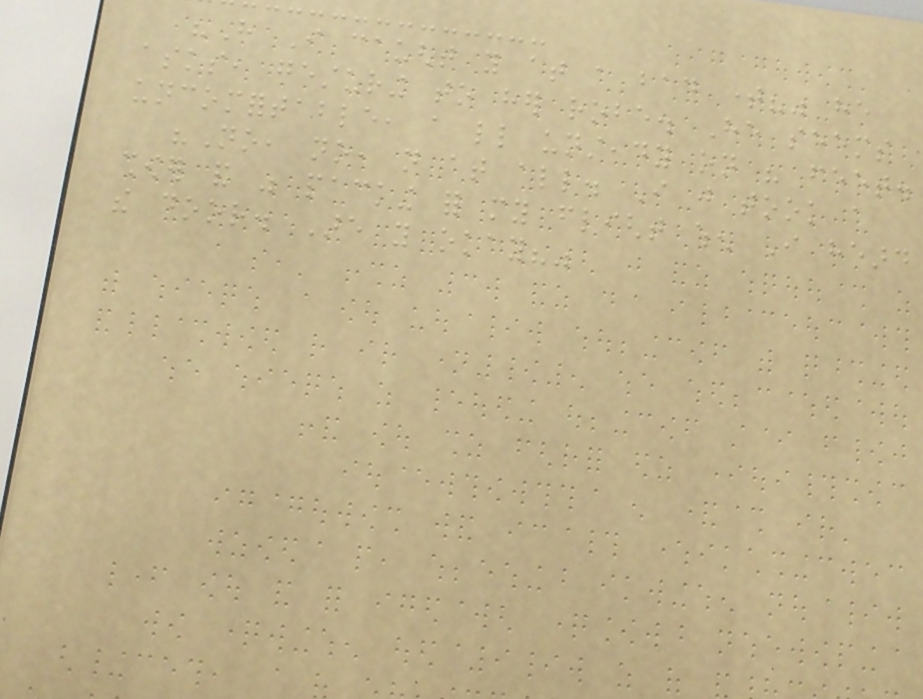"Have I caught you at a bad time?" he
asks, gesturing to her robe. He seems
uncomfortable, a little unsteady on his feet.
"No, no, not at all. I just took a
shower and was packing for my flight when I heard
the door. Are you okay?"
